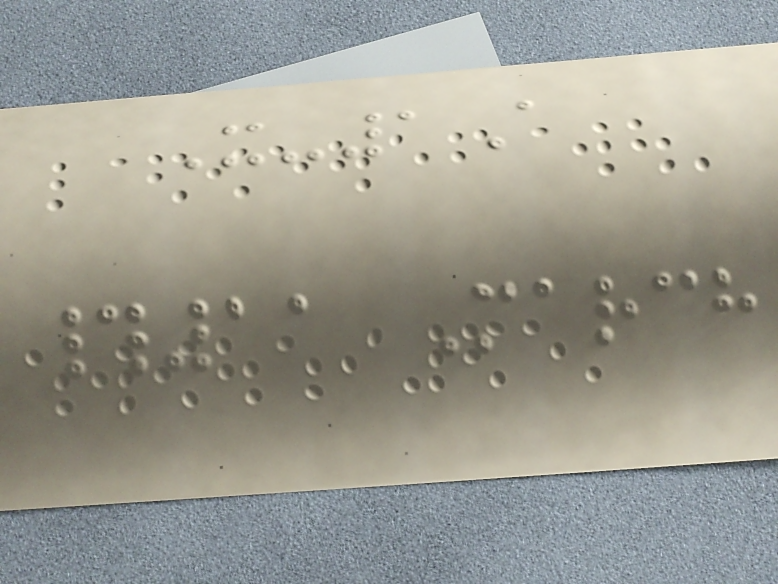X-1A
#11 March
